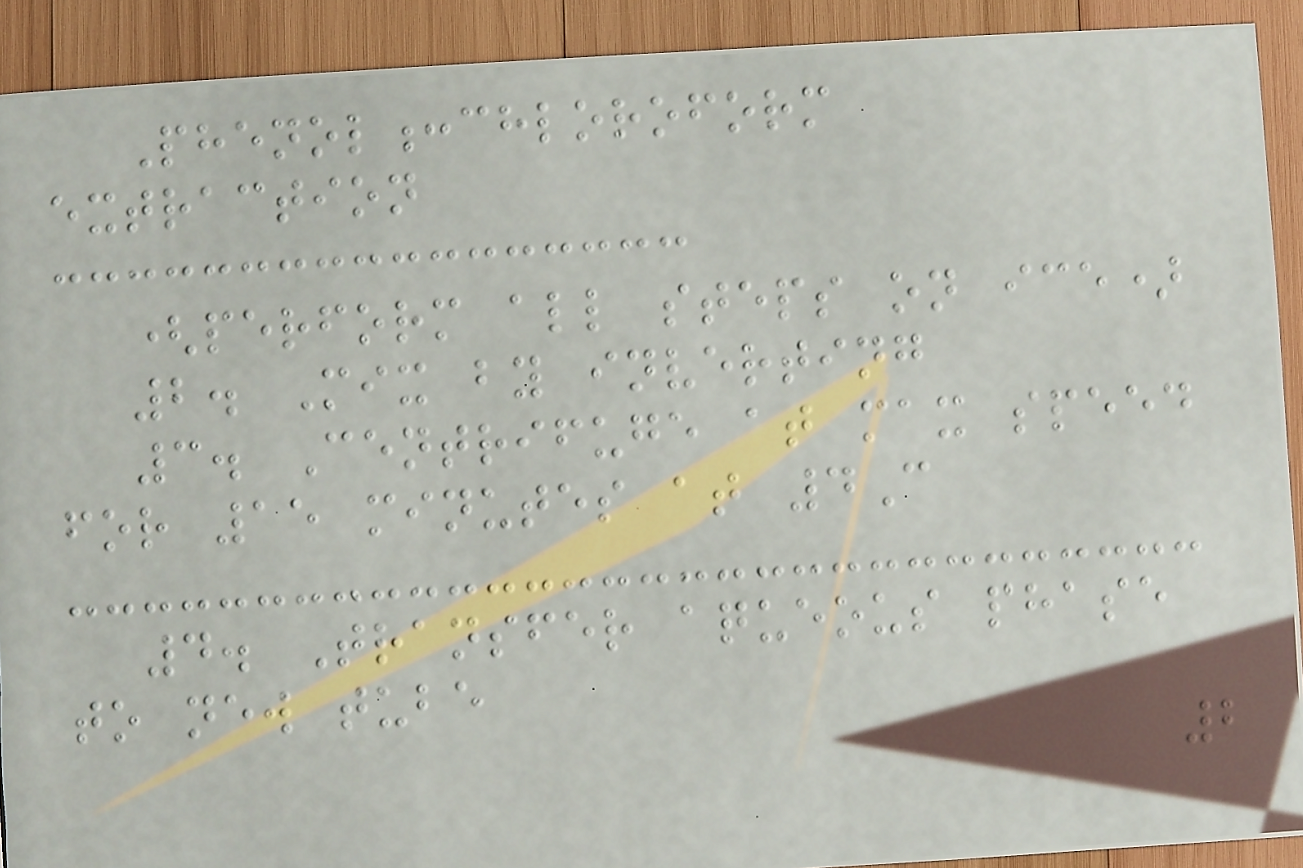Phenol:chloroform
extraction
(perform all steps on ice)
2. Mix by inverting
3. Centrifuge at max speed
for 15 minutes at 4C
4. Transfer aqueous phase
to new tube
2
